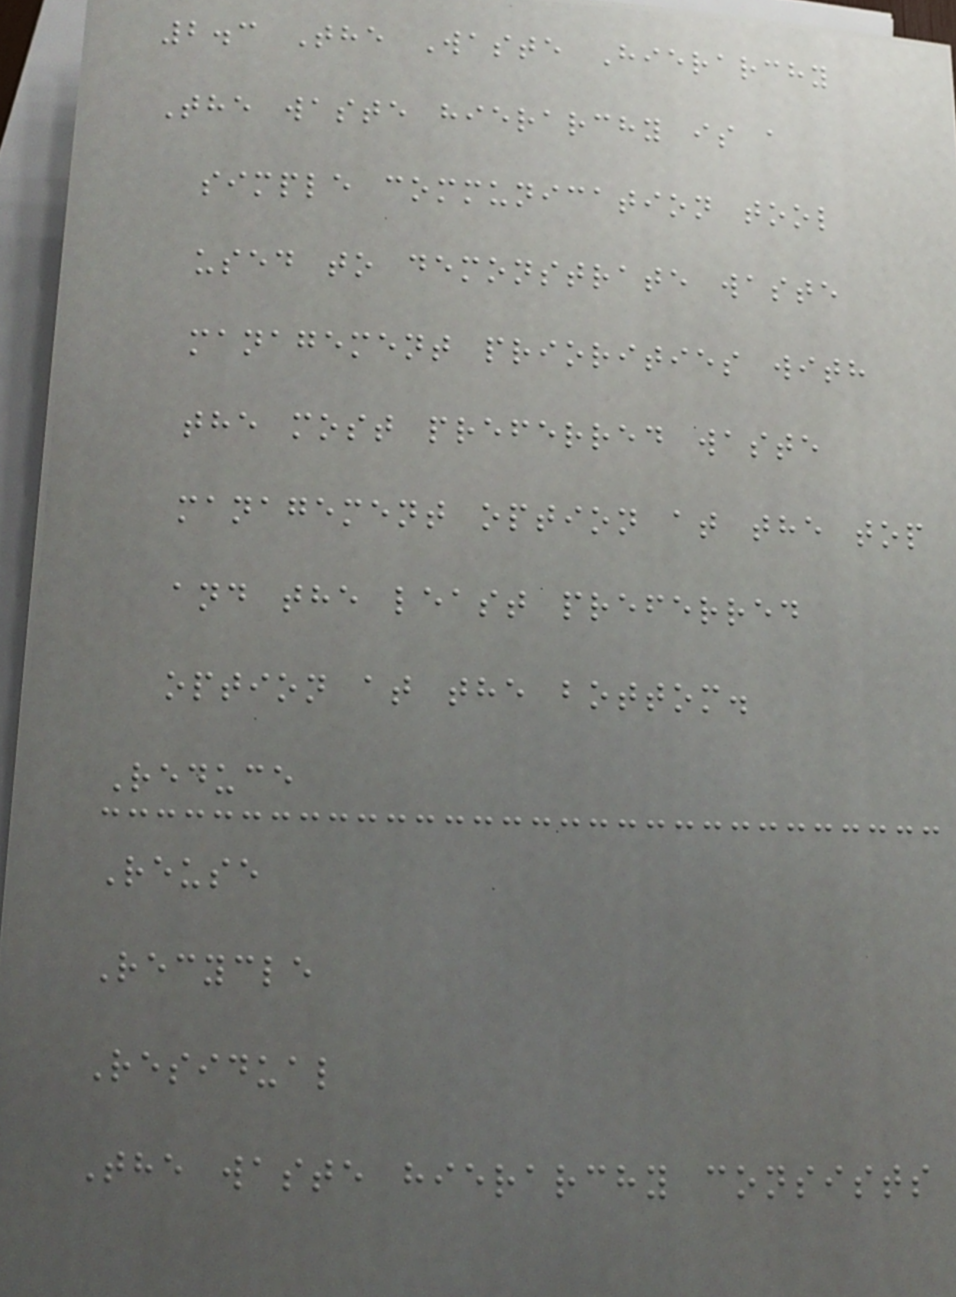2.3 The Waste Hierarchy
The waste hierarchy is a
simple communication tool
used to demonstrate waste
management priorities with
the most preferred waste
management option at the top
and the least preferred
option at the bottom.
Reduce
Reuse
Recycle
Residual
The waste hierarchy consists
